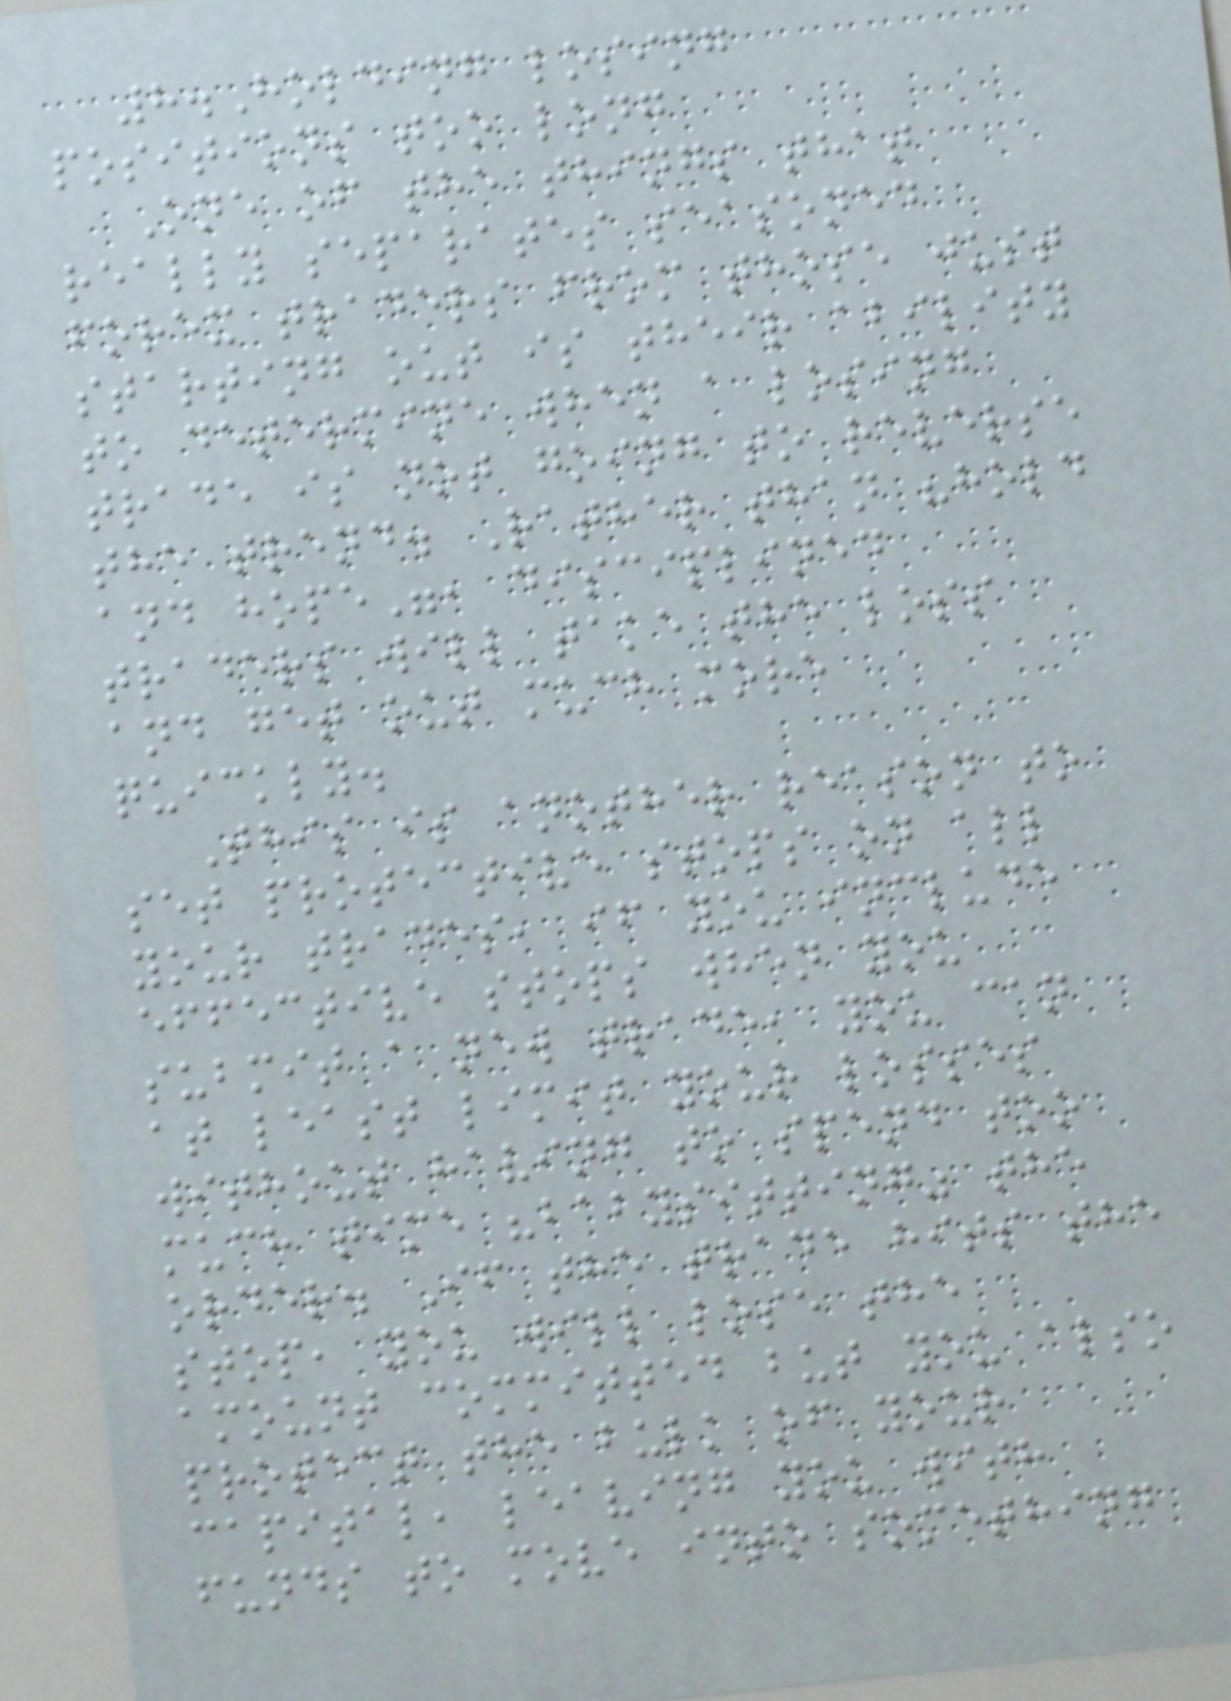8.Holding losing
positions too long
One of the things that
really separates seasoned
forex traders from those just
starting out is their ability
to determine when a losing
trade is not going to reverse
the trend. Rather than "hold
and hope", disciplined
traders will take the loss
and get out much more
quickly.
This is another reason to
set protective stops on all
your trades, if you include
effective stops when you
submit a new trade, you can
at least limit your losses
without having to spend too
much time "babysitting" the
order. If the trade hits the
stop, you will lose the
amount committed but you also
protect the bulk of your
capital, leaving you with
funds to move into something
